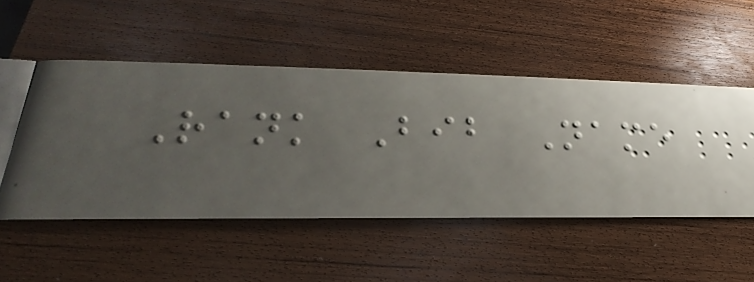Rank Bib Name
